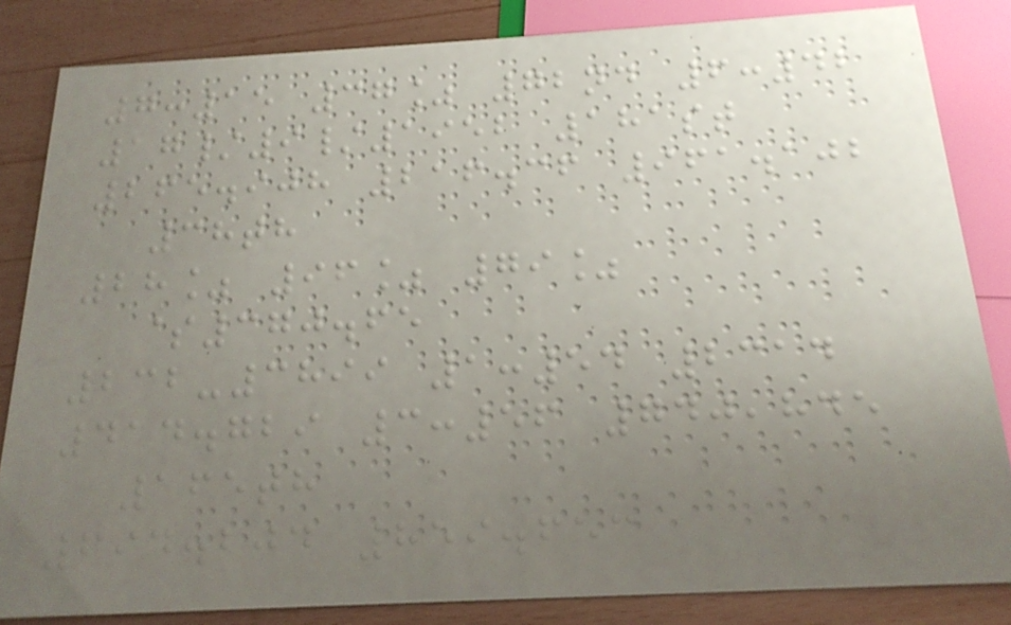7:15 37% 72nd 6:42
17/9/1952 181st
265.908 216.36 961.102
38th
28% 96% 79%
$370.65
232-3899 1:54 2314
414.729 3:56 740,845
165th
694.204 859.653
